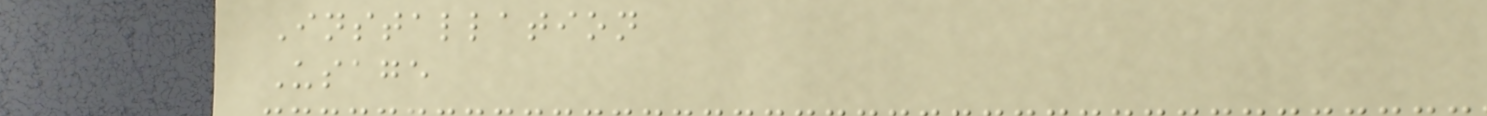Installation
Usage
